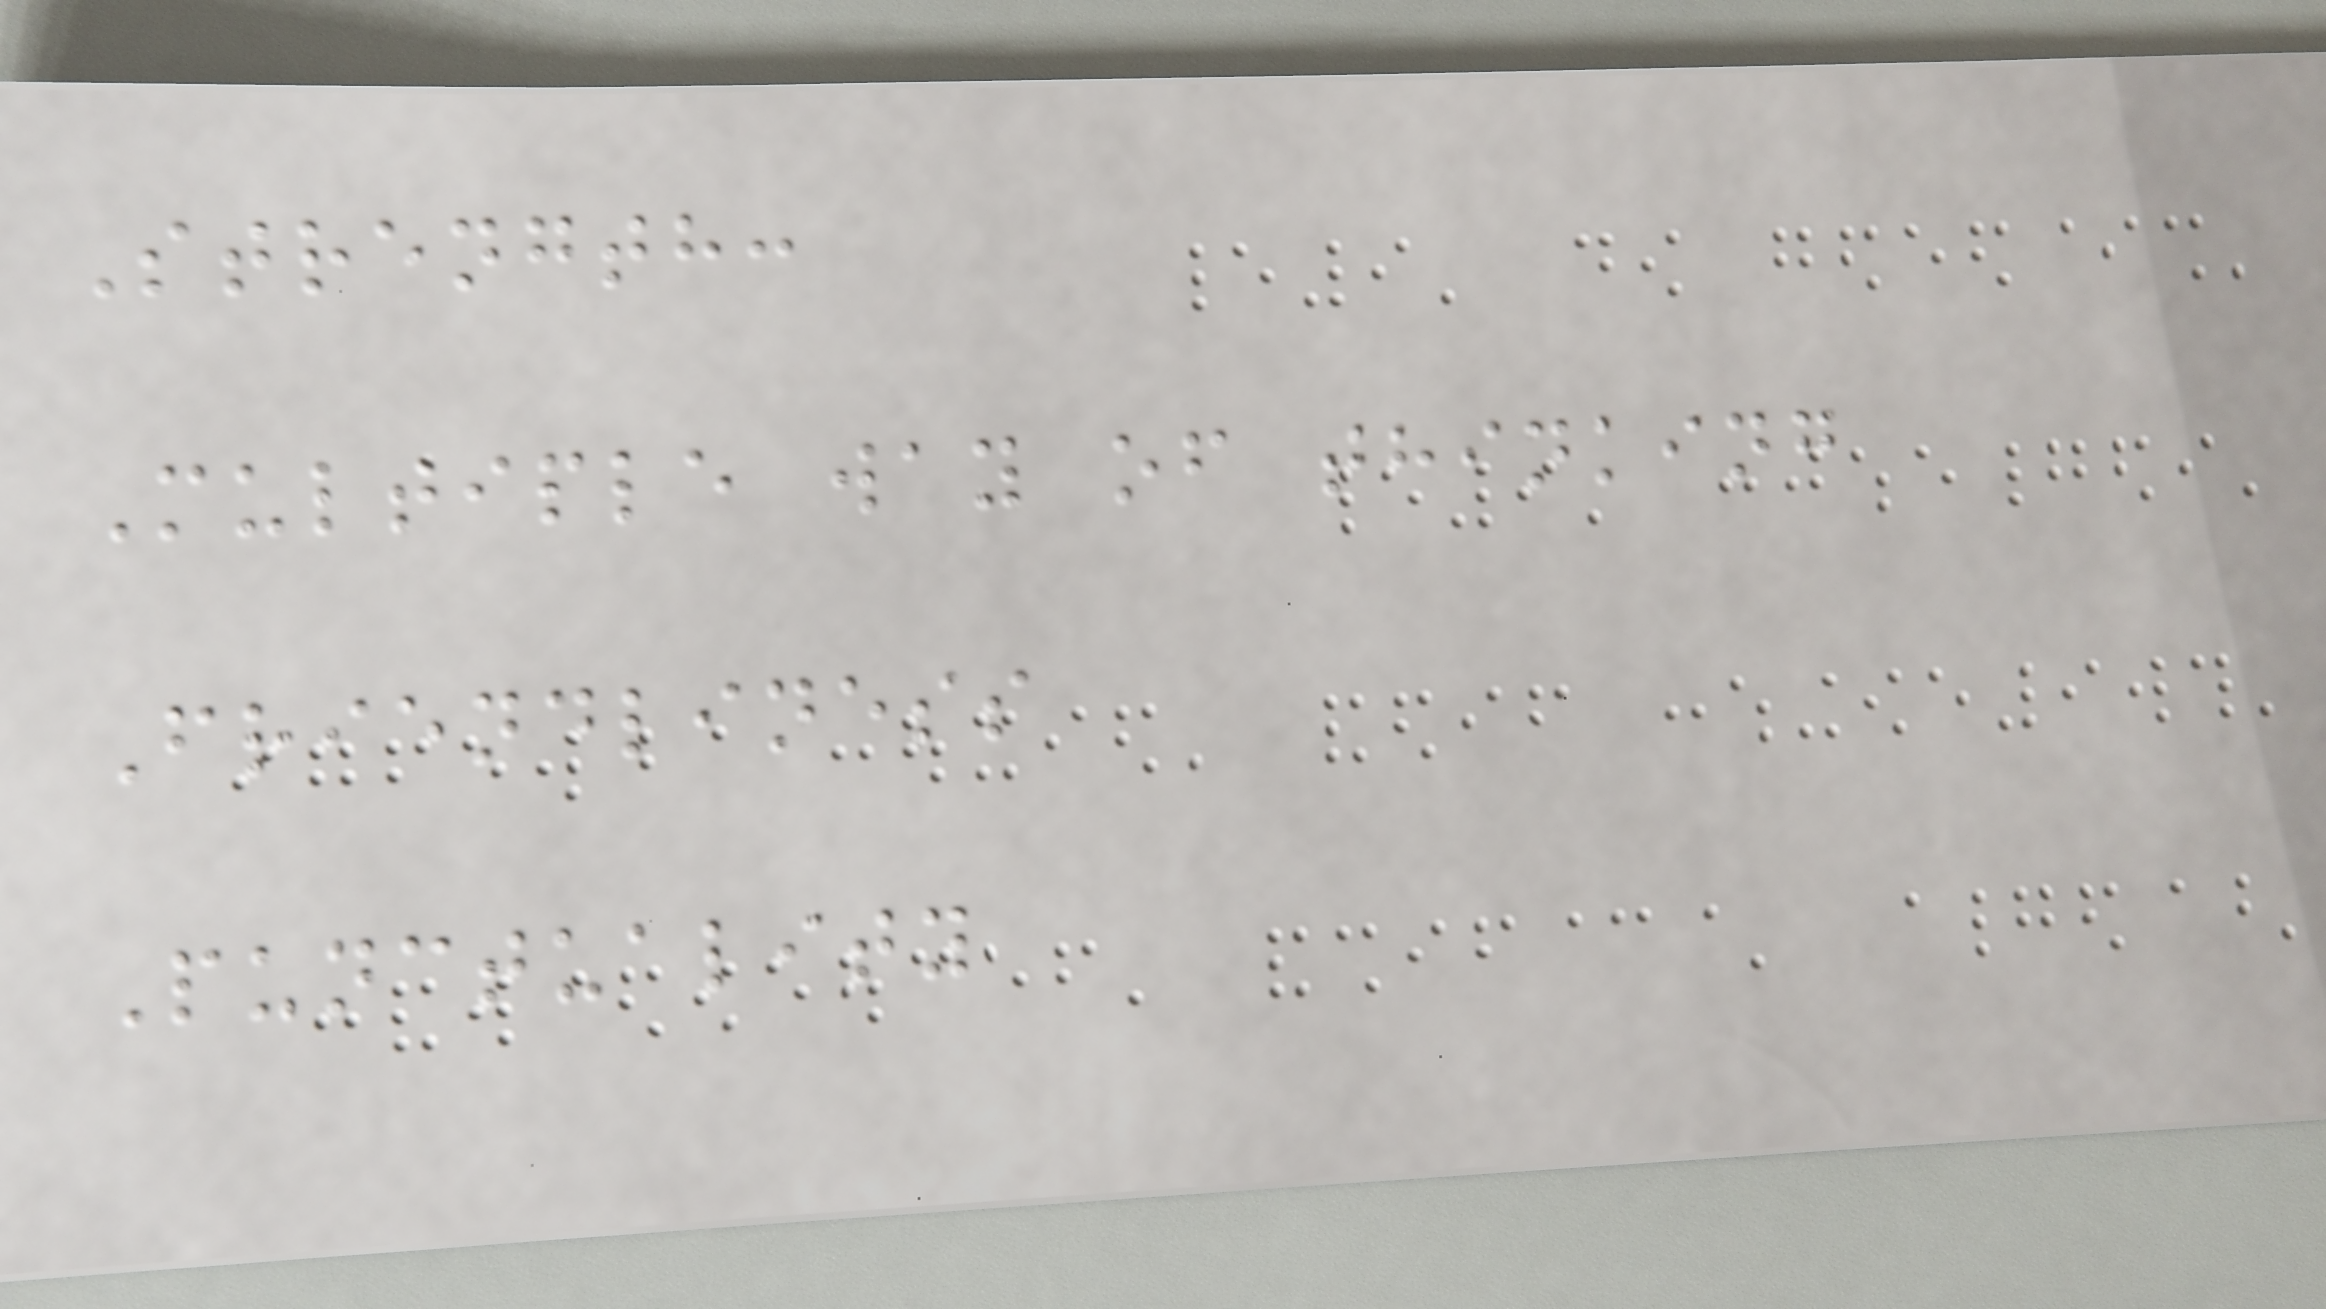Strength:
Multiple way of thinking
Friendliness
Punctuality
